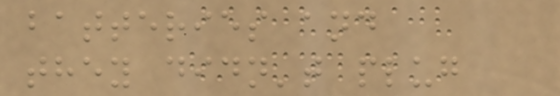batteries and
they didn't plug
